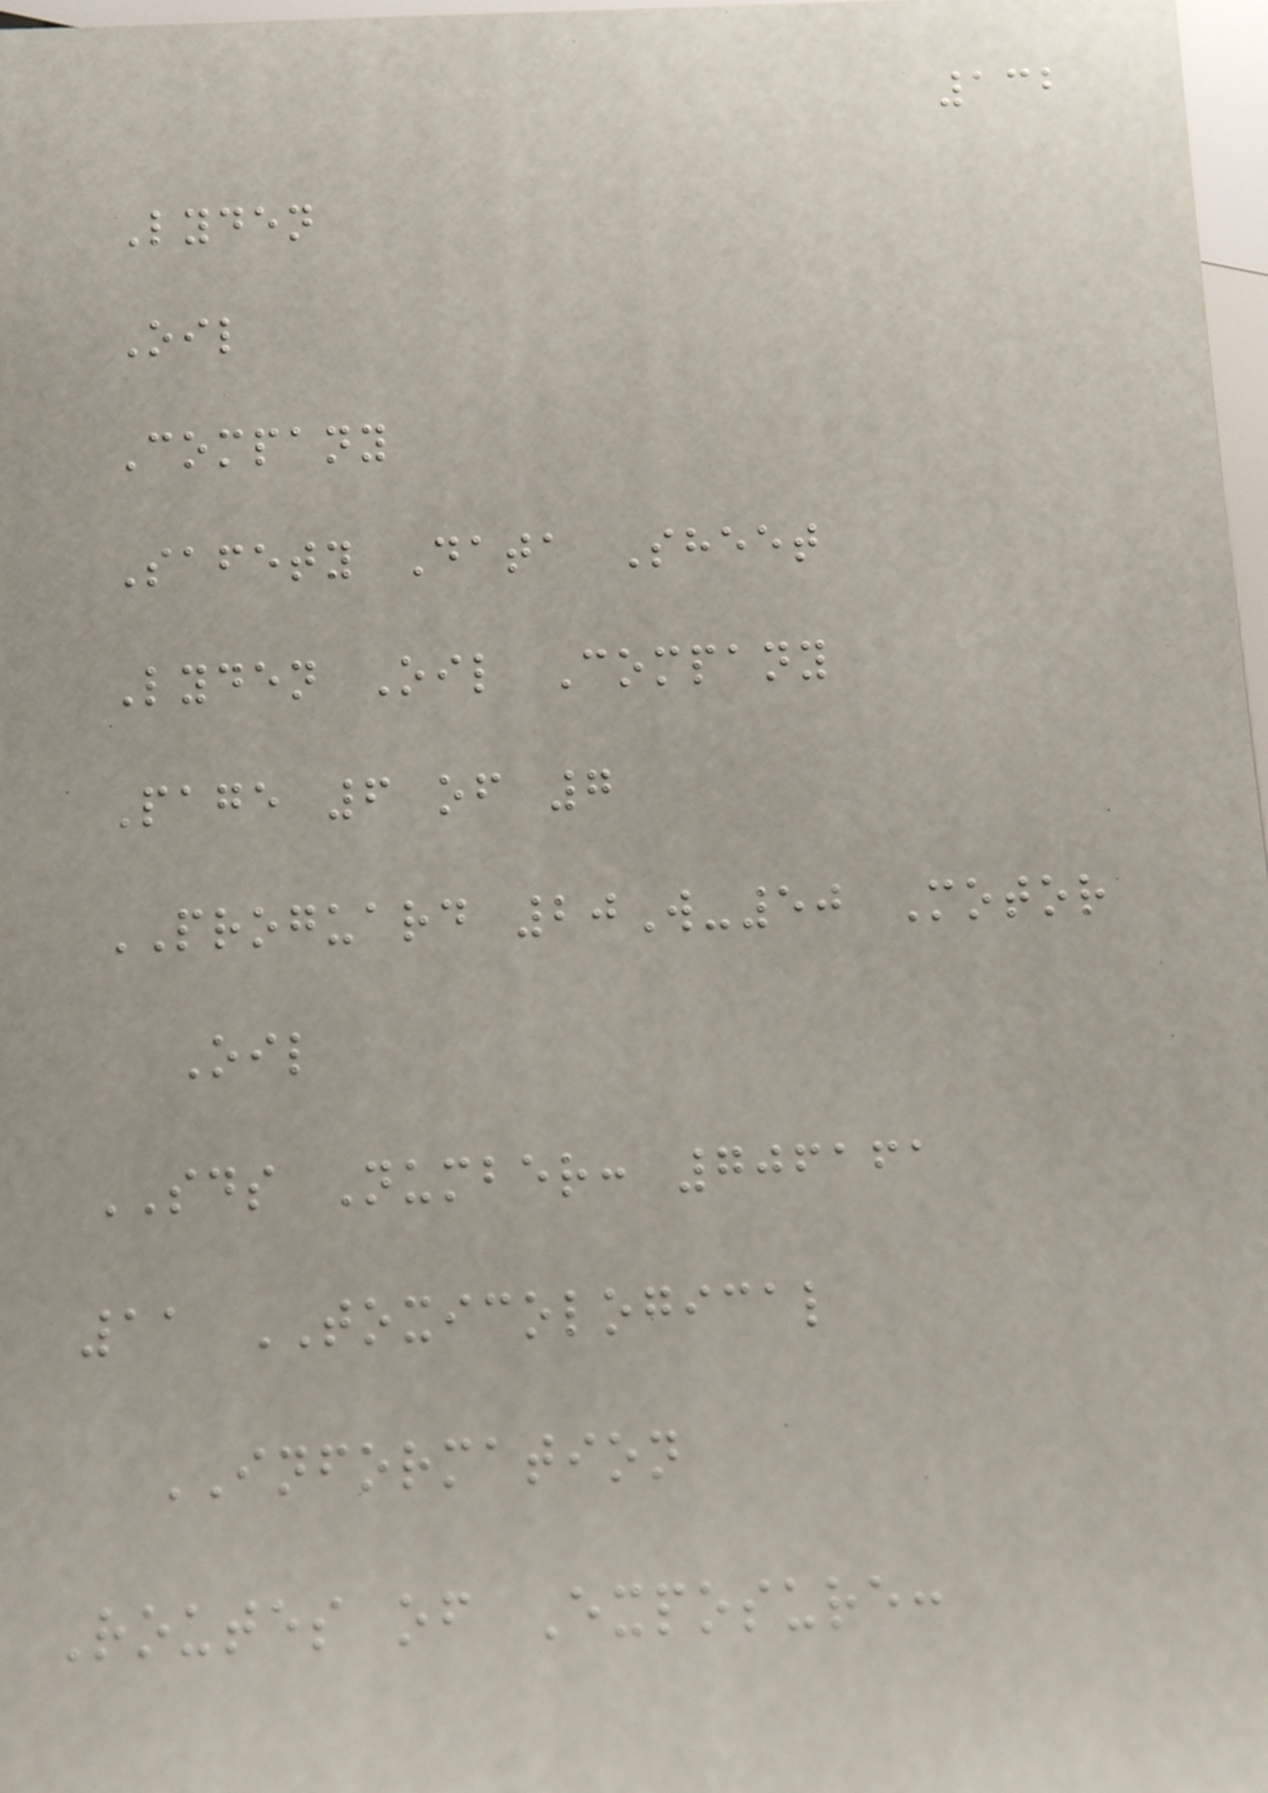132
Lyden
Oil
Company
Safety Data Sheet
Lyden Oil Company
Page 6 of 7
PROGUARD 20W-50 Motor
Oil
SDS Number: 706161
11 TOXICOLOGICAL
INFORMATION
Routes of Exposure:
